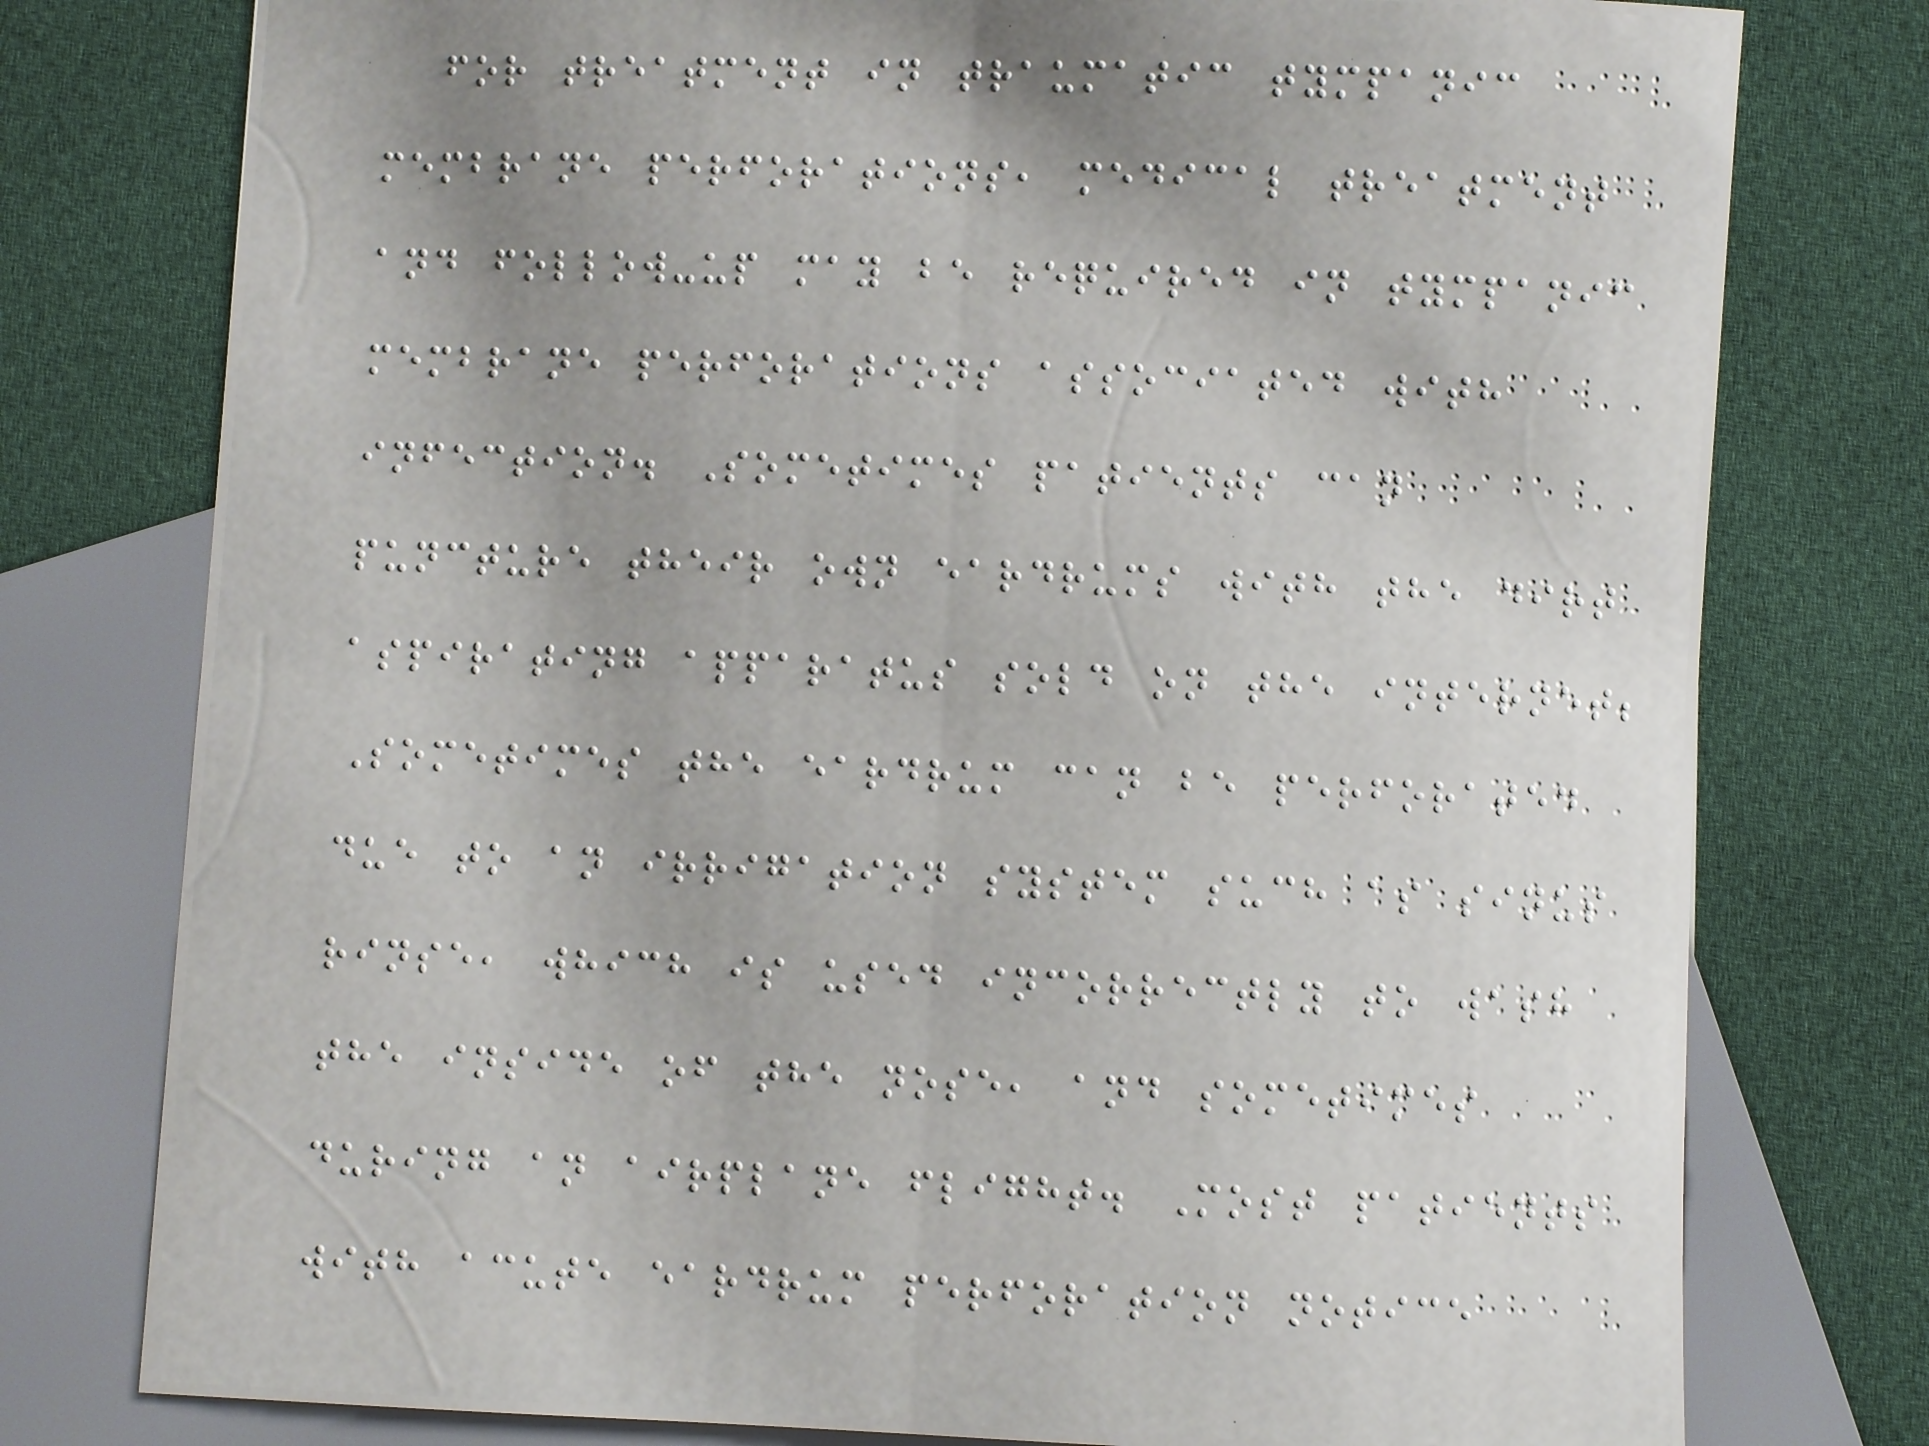for treatment in traumatic tympanic
membrane perforations, medical treatment
and follow-up may be required in tympanic
membrane perforations associated with
infection. Sometimes patients can
puncture their own eardrums with the dirt
aspirating apparatus sold on the internet;
Sometimes the eardrum can be perforated
due to an irrigation system such as sinus
rinse, which is used incorrectly to wash
the inside of the nose, and sometimes
during an airplane flight. Most patients
with acute eardrum perforation notice
